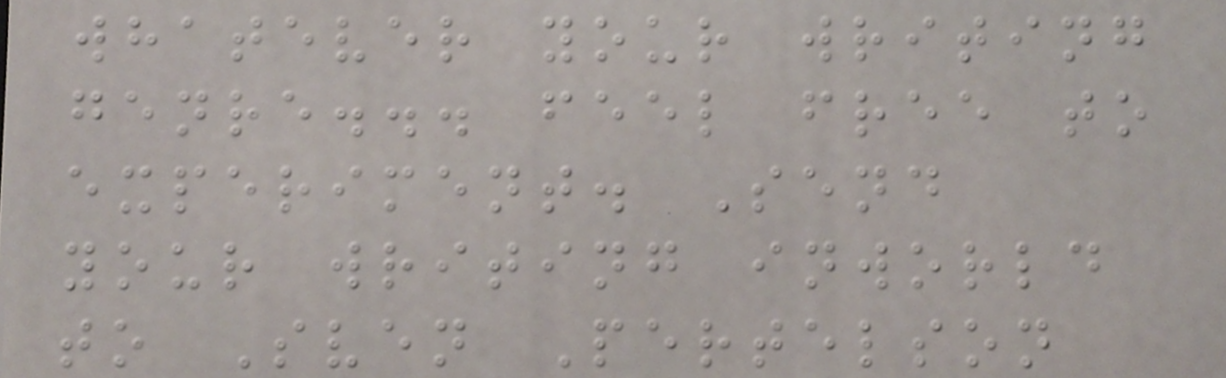whatever your writing
genre... feel free to
experiment. Send
your writing inworld
to Sven Pertelson
